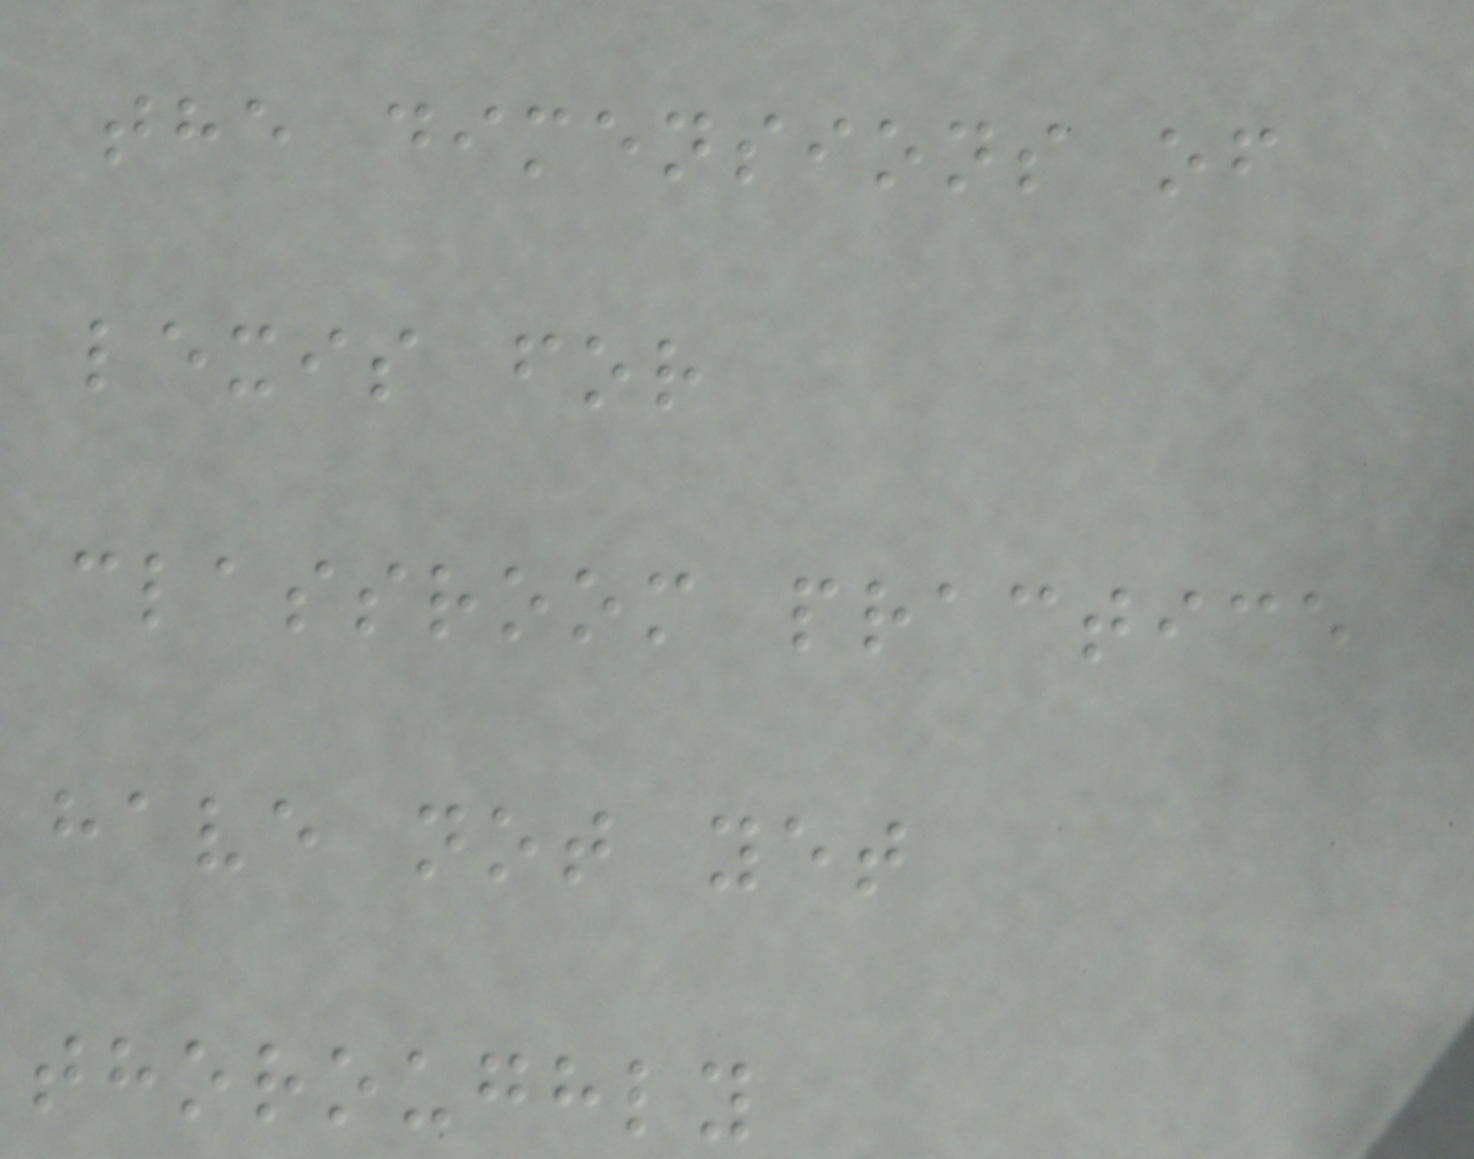the dimensions of
lexis for
classroom practice
have not yet
thoroughly
